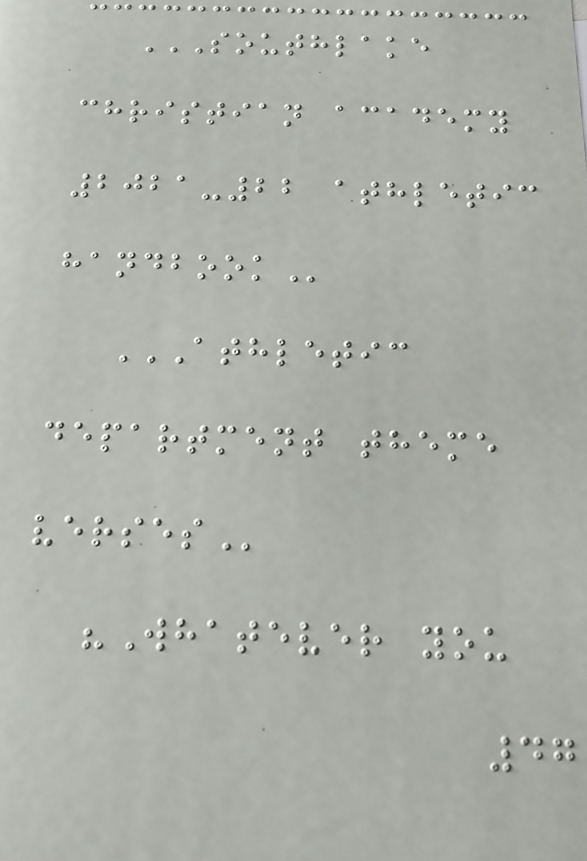SOUTHLAKE
CHRISTIAN ACADEMY
2021-22 ATHLETIC
HANDBOOK
ATHLETIC
DEPARTMENT THEME
VERSES
"Whatever you
47
